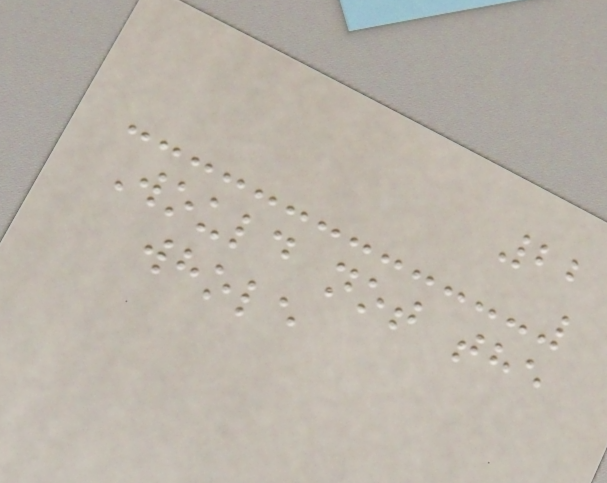22
Would not the
whole
